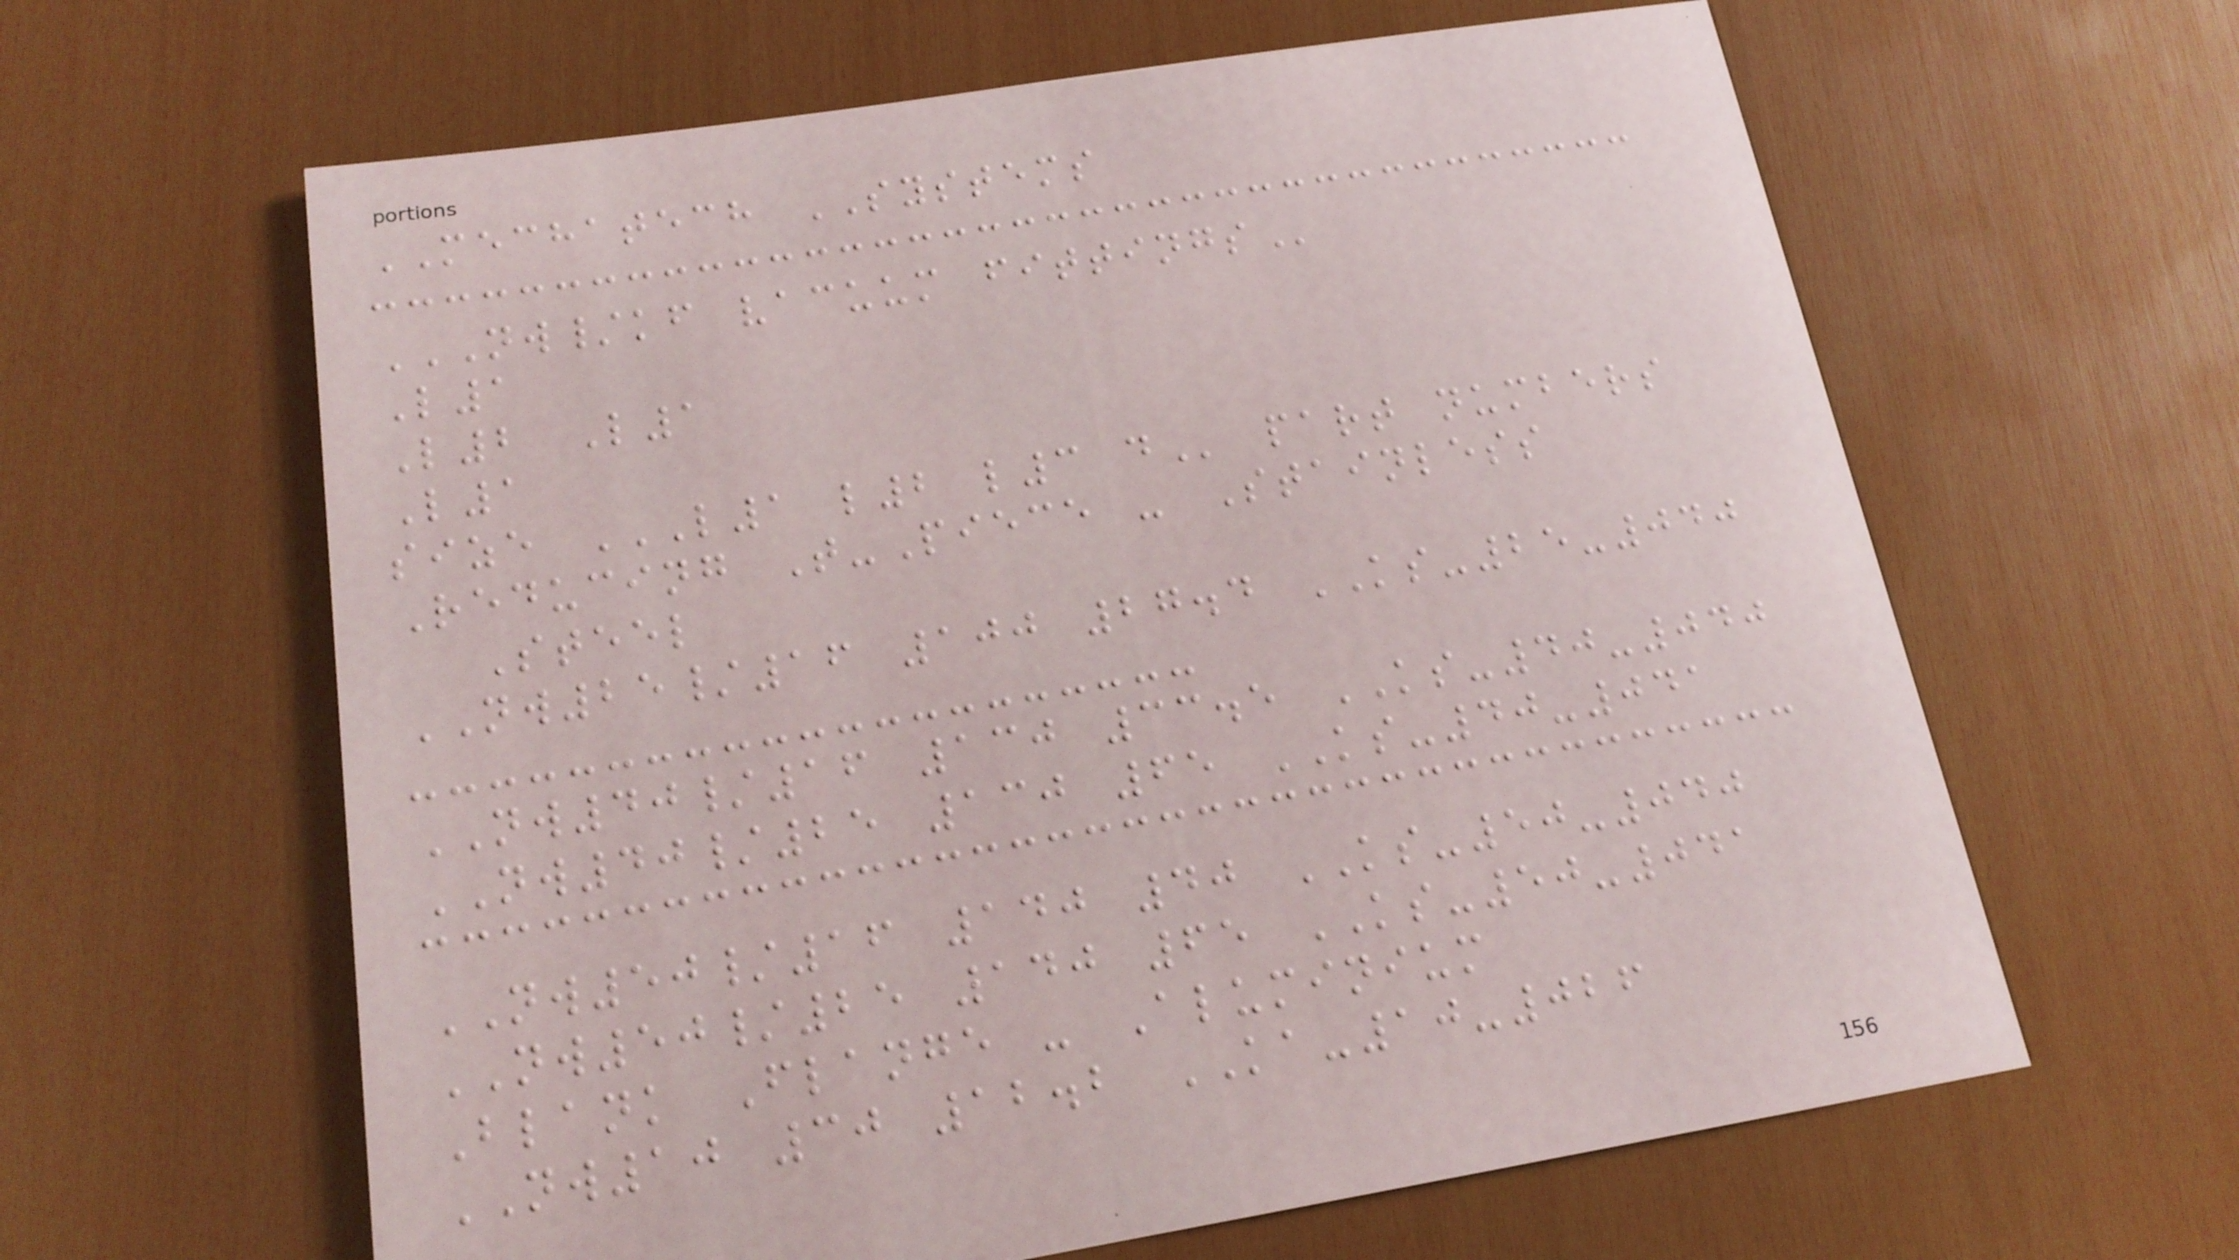MECHATECH SYSTEMS
NW/KF VACUUM FITTINGS
L1
L2 L1
L1
size L1 L2 L3 D part numbers
Reducing T-Piece - Stainless
Steel
NW25/16 100 27.4 KS-25-040
NW40/16 130 33.5 KS-40-040
NW40/25 130 65 KS-40-041
NW50/16 140 40 KS-50-040
NW50/25 140 65 KS-50-041
Blank Flange - Aluminium
NW10 30 12.2 KA-10-026
